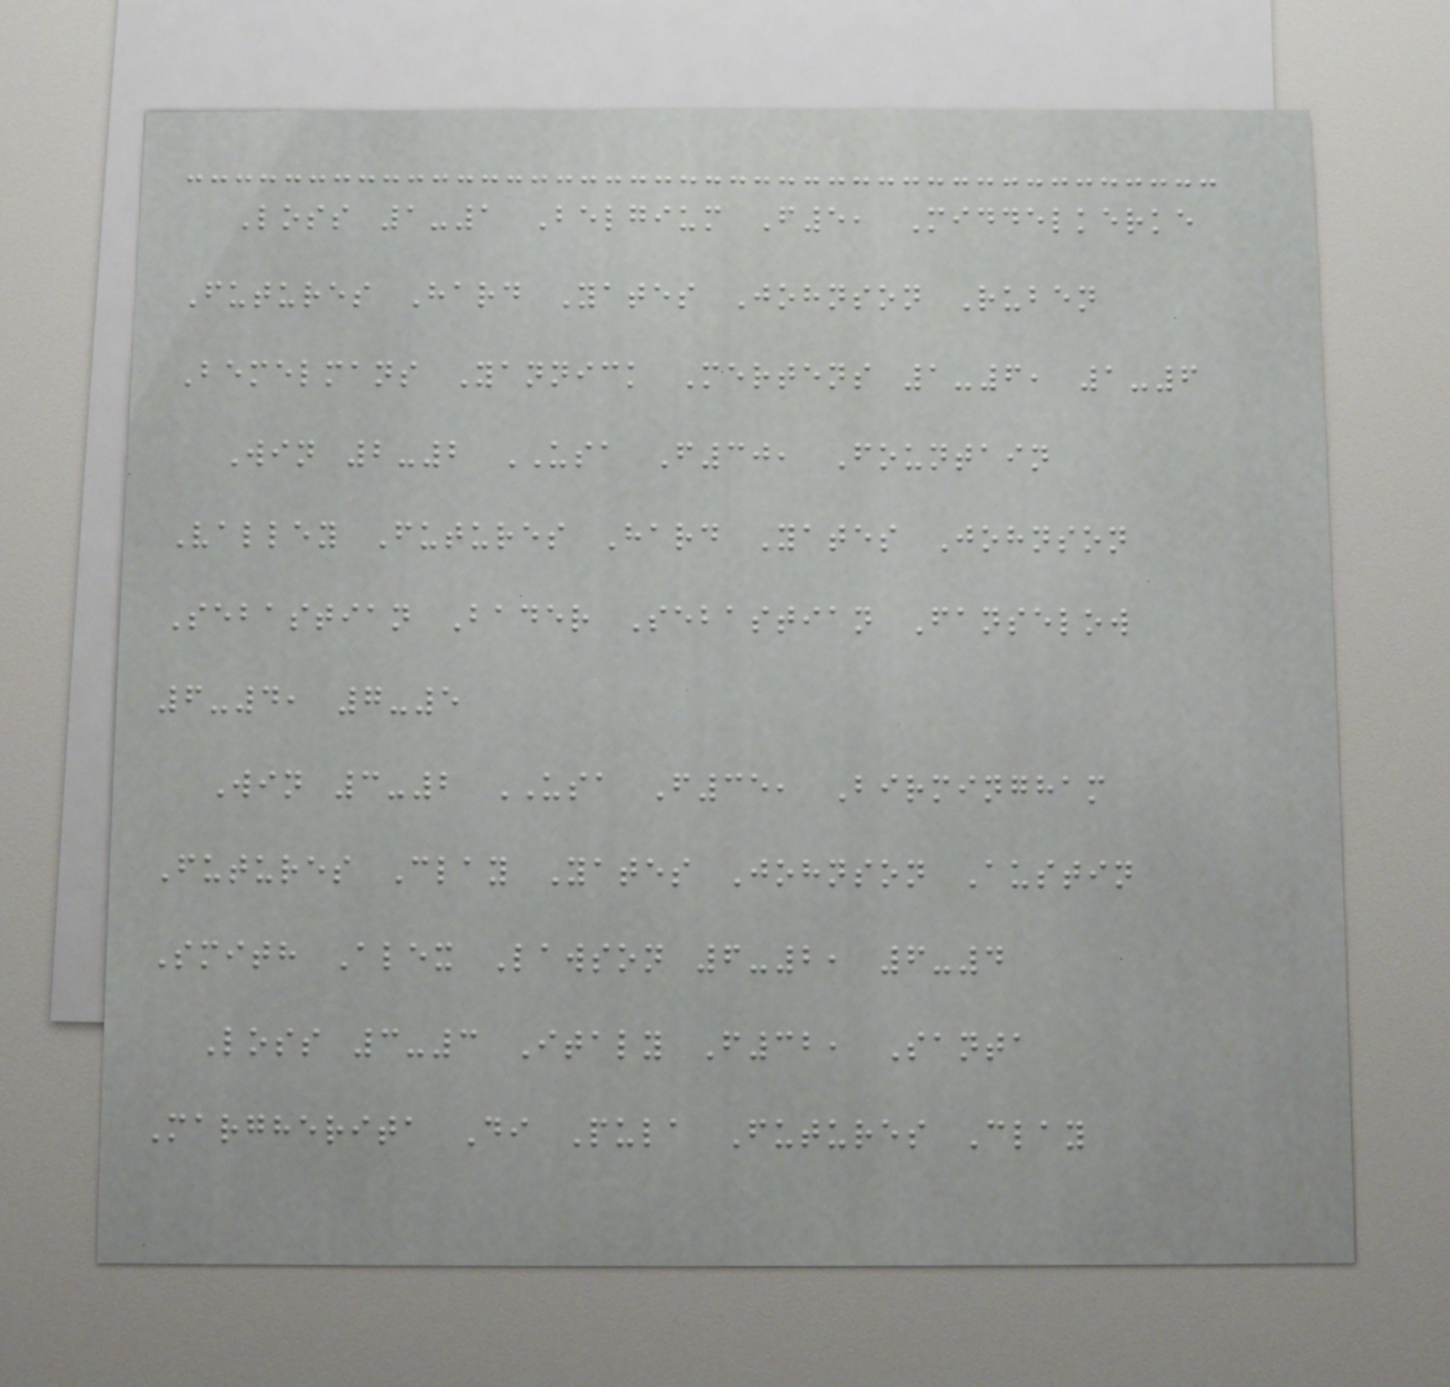Loss 1-1 Belgium F5, Middelkerke
Futures Hard Yates Johnson Ruben
Bemelmans Yannick Mertens 1-6, 1-6
Win 2-2 USA F30, Fountain
Valley Futures Hard Yates Johnson
Sebastian Bader Sebastian Fanselow
6-4, 7-5
Win 3-2 USA F35, Birmingham
Futures Clay Yates Johnson Austin
Smith Alex Lawson 6-2, 6-4
Loss 3-3 Italy F32, Santa
Margherita Di Pula Futures Clay
